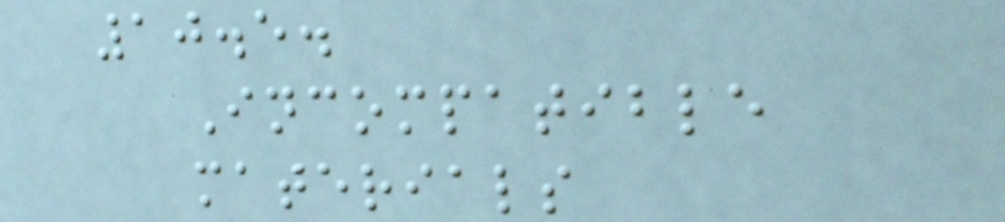10.5.
Incompatible
materials
